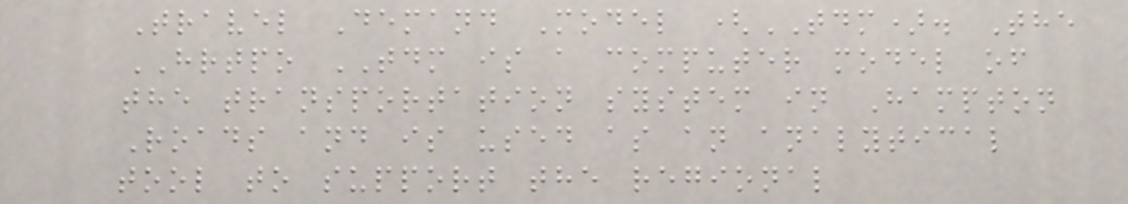Travel Demand Model (TDM). The
HRTPO TDM is a computer model of
the transportation system in Hampton
Roads and is used as an analytical
tool to support the regional
